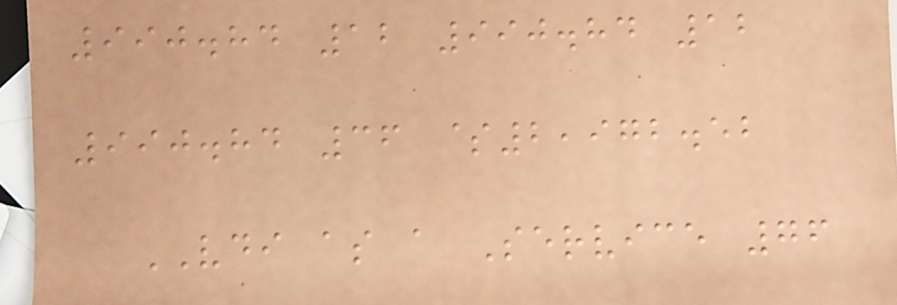990.84 12 990.84 12
990.84 36 $2,972.52
VDI as a Service 76
